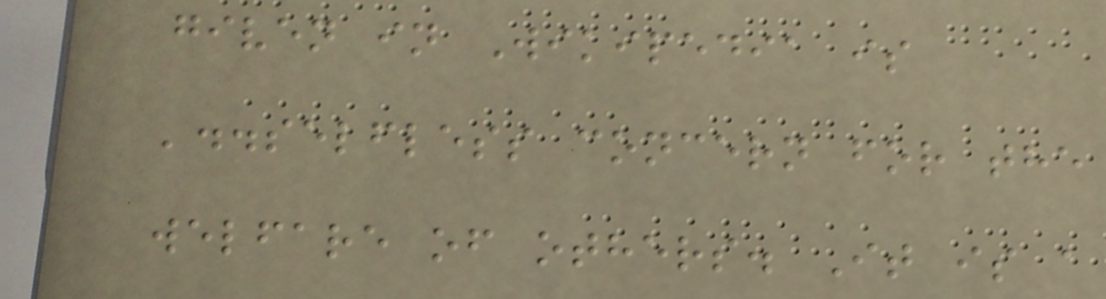given in Wikipedia is
'..selfless concern for the
welfare of others. It is a
